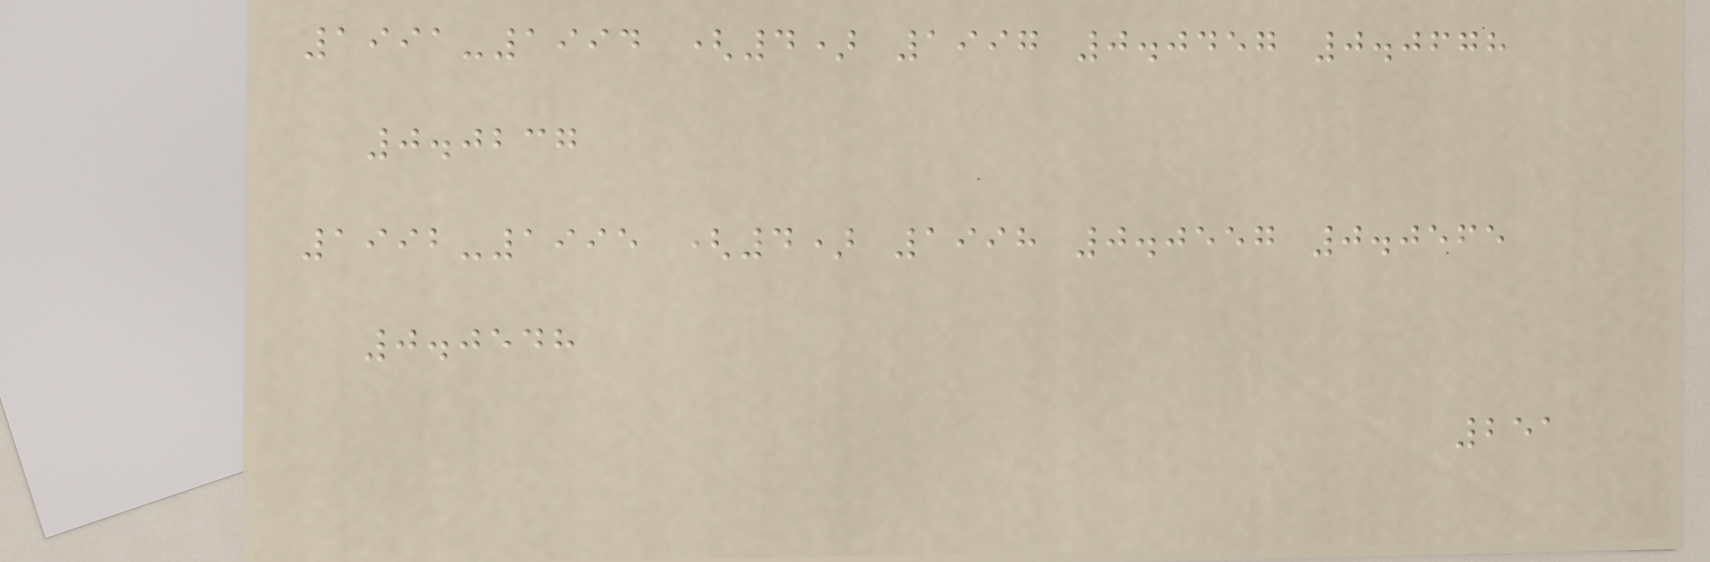1991-1994 (4) 1997 0.0457 0.0678
0.0237
1992-1995 (4) 1998 0.0557 0.0565
0.0548
251
